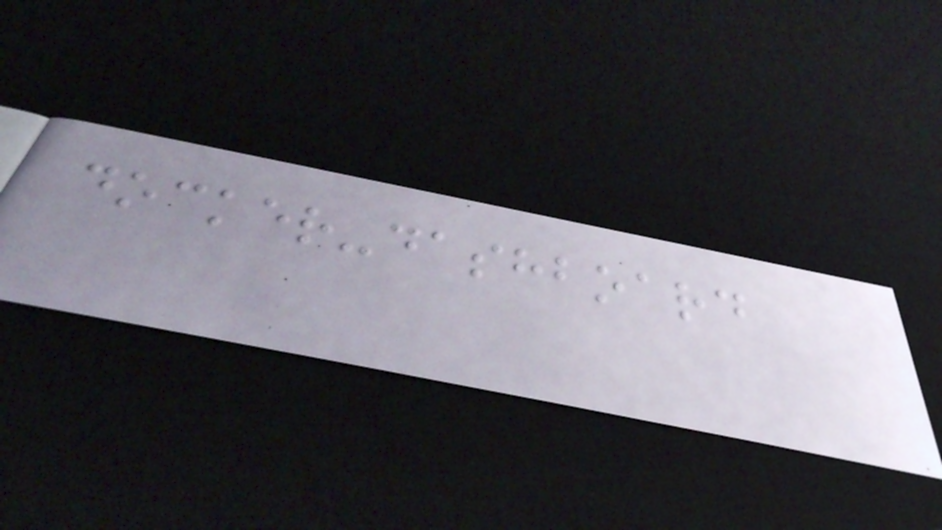docker-dashboard
